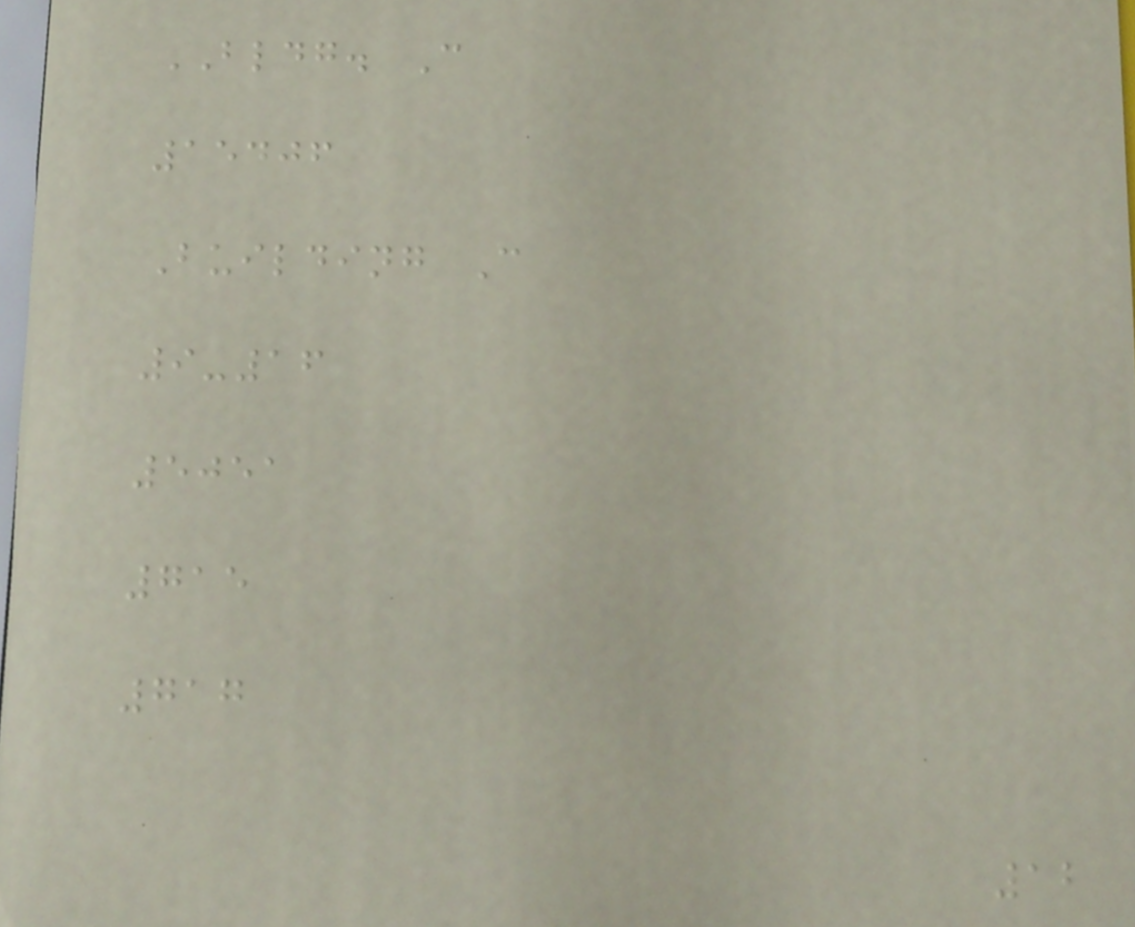BLDG. C
15406
Building C
9-16
5051
715
717
12
